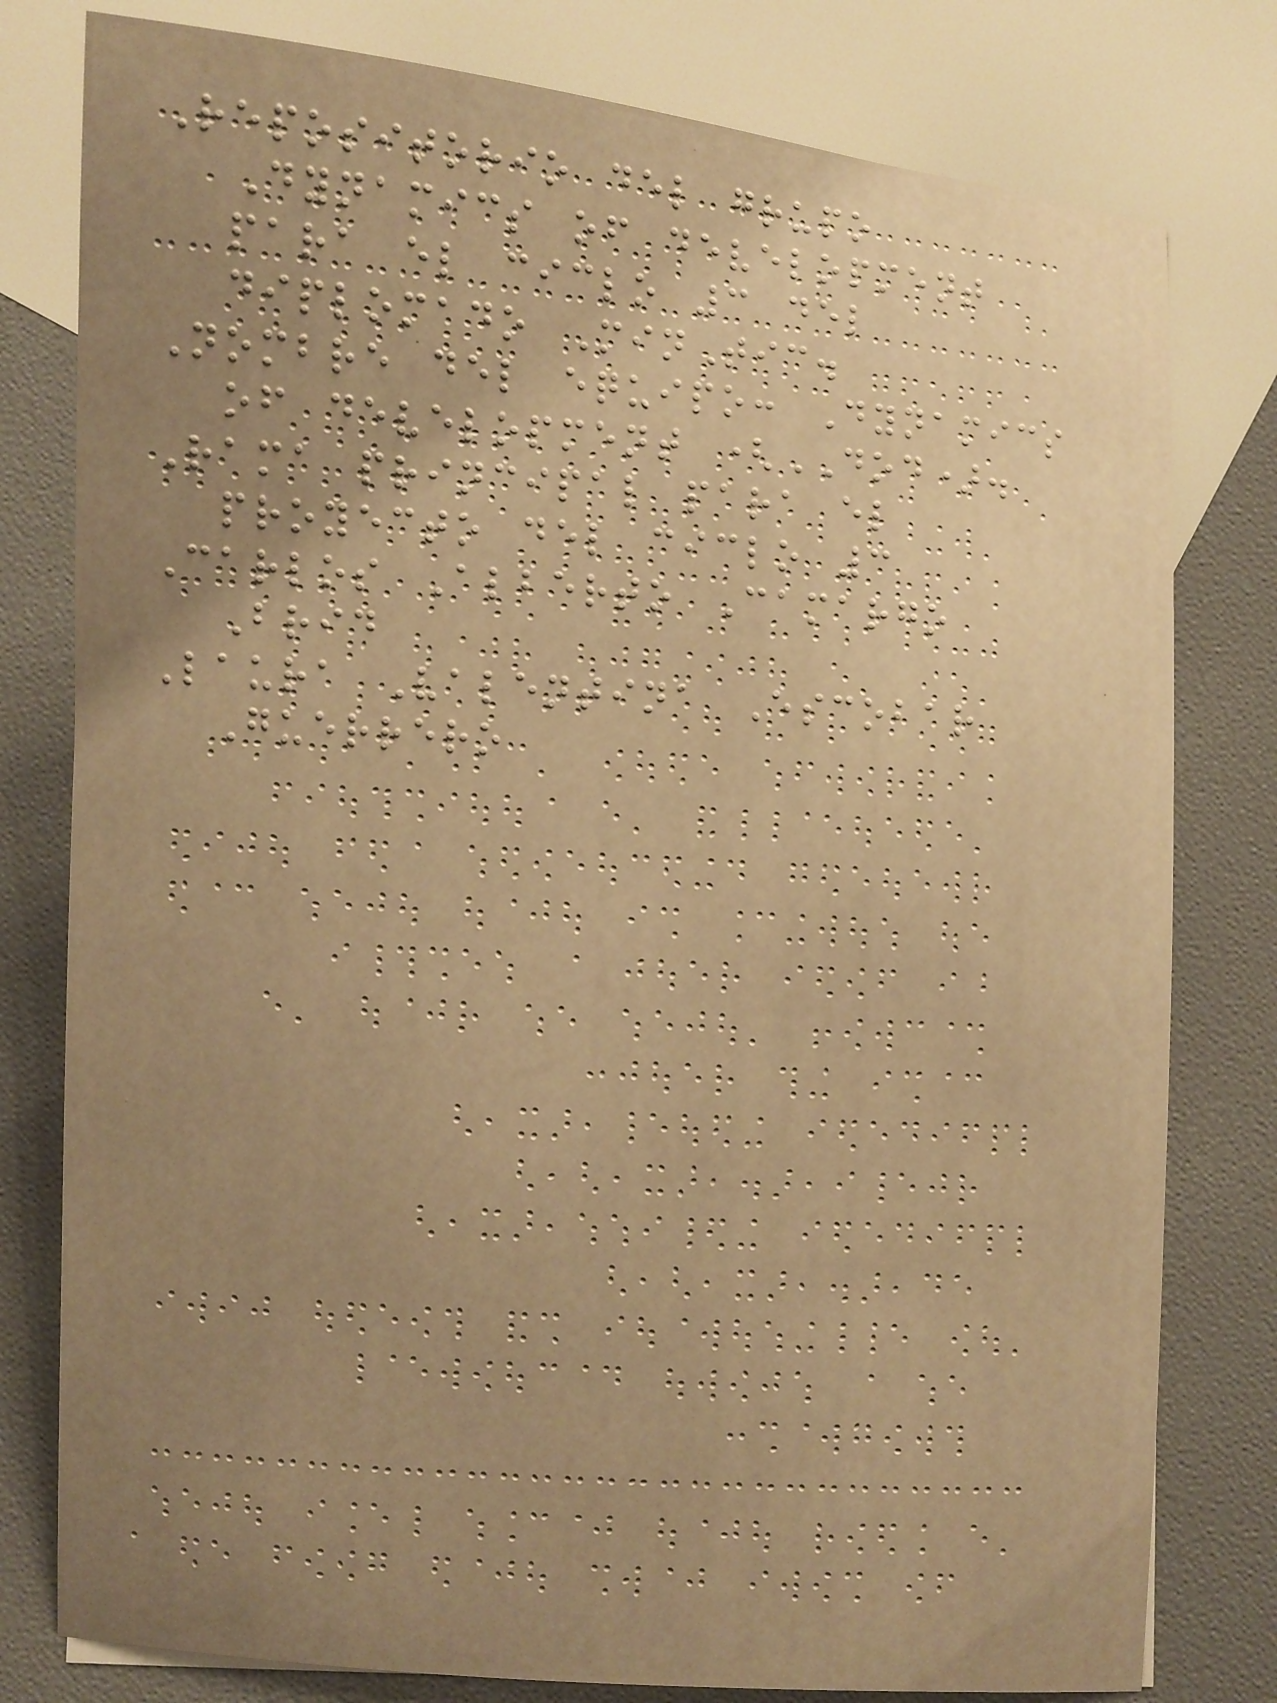Repositorio del grupo
Dynamics of development
para el ciclo 3 del
diplomado MinTic.
Nombre del equipo: Dynamics
of development (DOD).
Rama principal para el
proyecto del ciclo 3
Carlos Alberto Camargo
Brid
Laura Valentina Escobar
Guerrero
